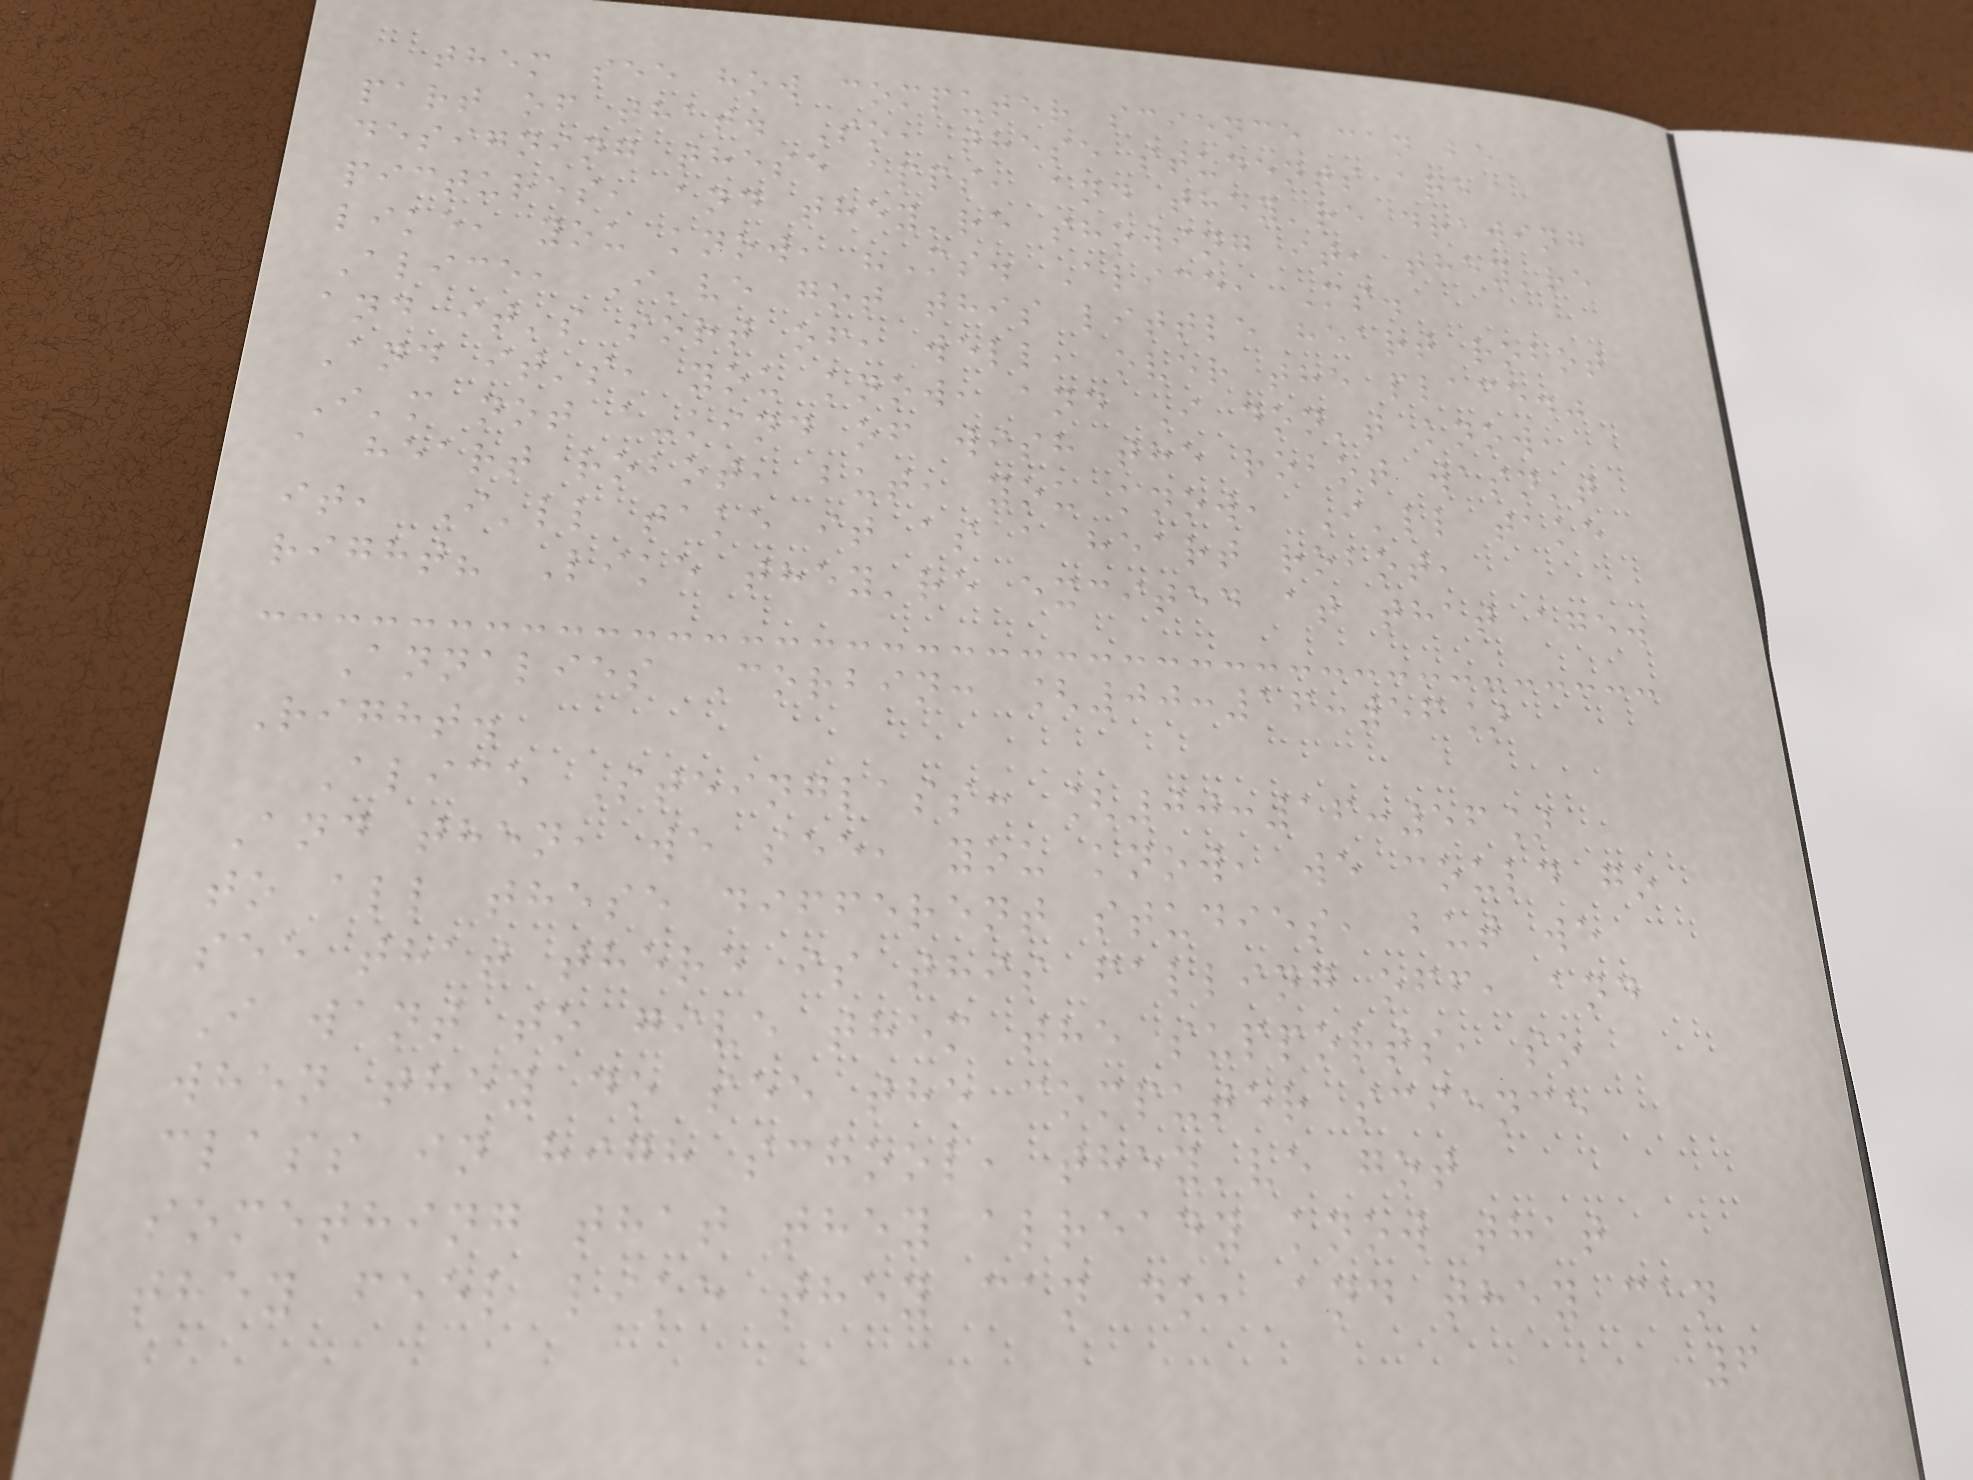them see how computer science can be
part of that. So, these students are
designing these apps, and they're drawing
pictures, and they're showing it, they're
like, you know, "Ms. Alice, Ms.
Alice, I've got this little heart robot
and it's sort of, well, over the place."
And it's, you know, and I don't know,
I'm not a-kind of wish the robot wasn't
a heart robot, but, you know, I'll take
it, I'll take it as a heart robot,
right? Like they're excited at that age.
Annalies Corbin: [00:16:56]
Right.
Alice Steinglass: [00:16:56]
And then, we see, you know, we could go
to all these different studies, but we
see that there is this falling off, and
I want to give them the supports, so
when they do see the computer science
class in high school, they've got
something that they already know that
they feel like they can do, and they can
6
